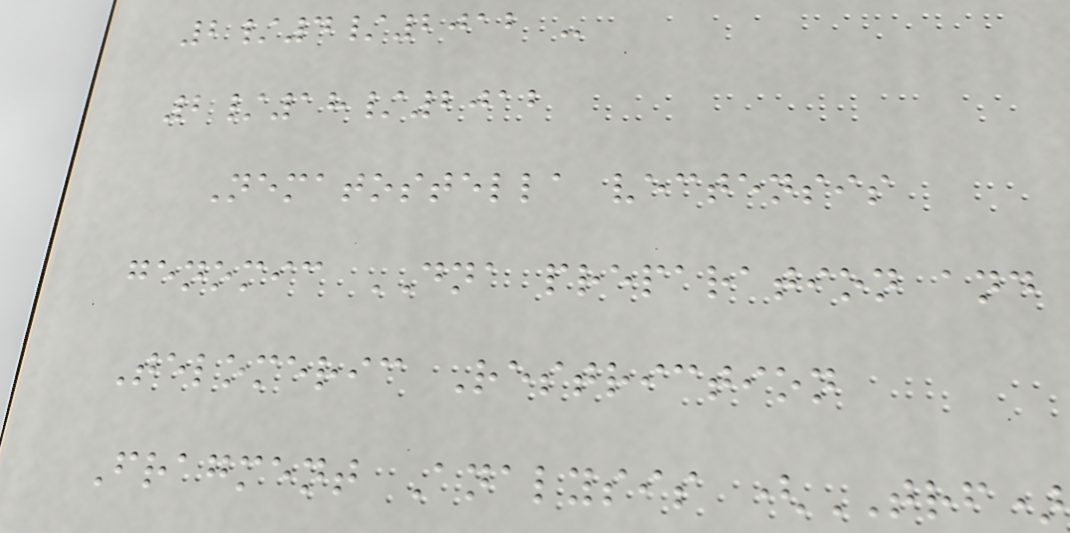2/4/2012 -
2/18/2012
Nematostella vectensis
genomic DNA preparation and
Telomeric Restriction
Fragment Analysis (TRF)
